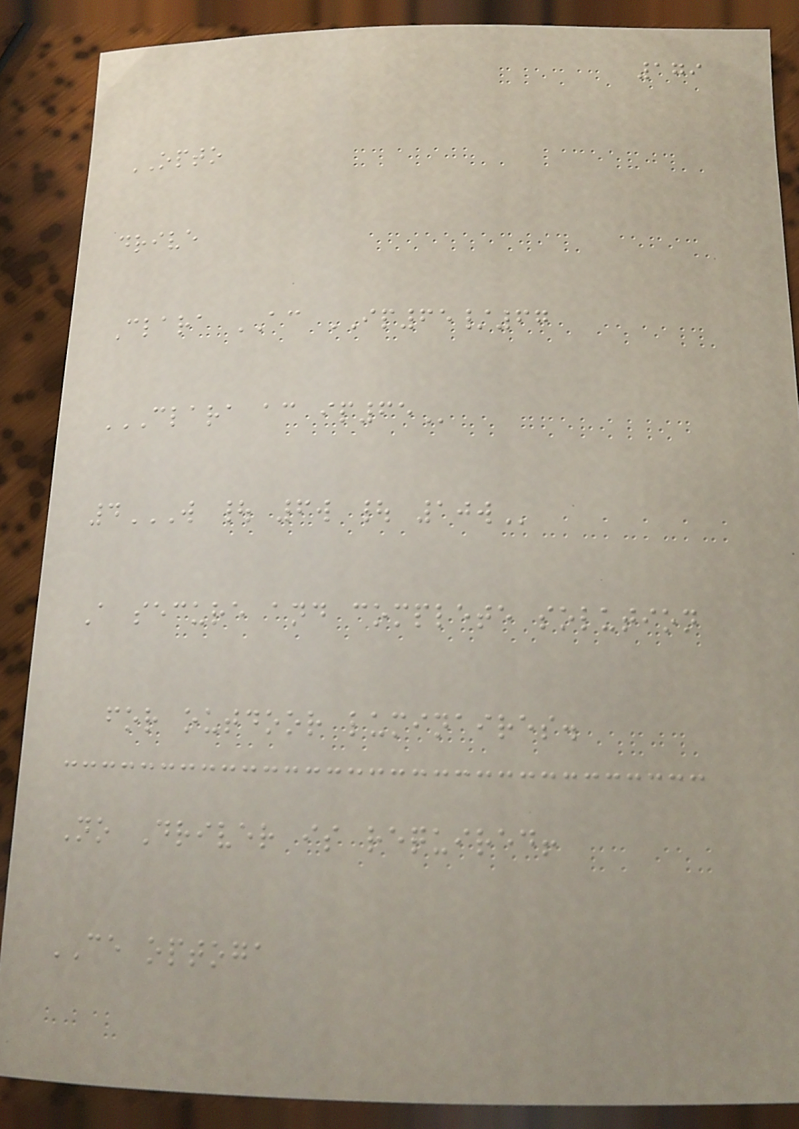179
OPTO
drive
Clara AC IP65/67
CLARA AC IP65
4W | 6W | 10W
A secure and complete solution
for outdoor luminaires.
No Driver is required!
CE optoga
